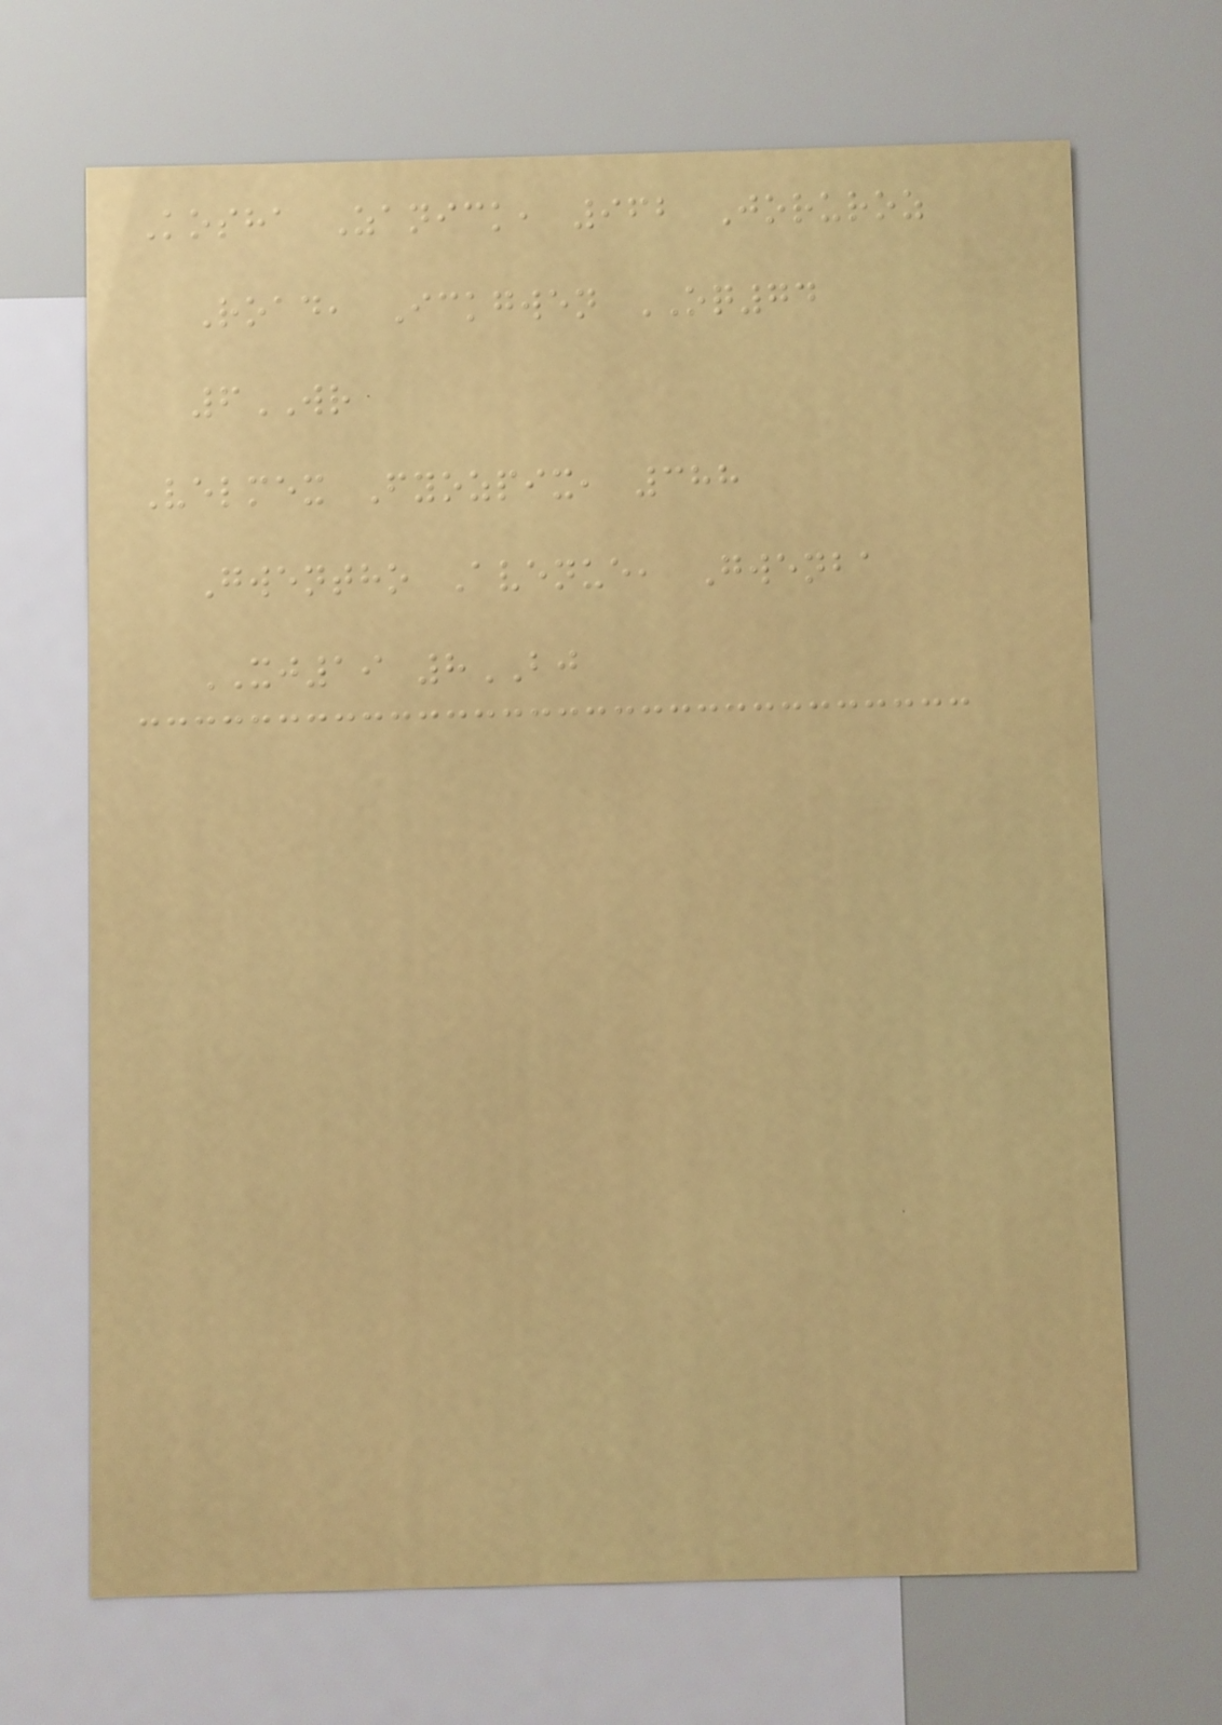Kosha Zanick, 962 Joruroz
Road, Ickgwen OQ74
6WR
Velmex Fyozpix, 388
Gwentho Avenue, Gwenba
XJ19 8BJ
